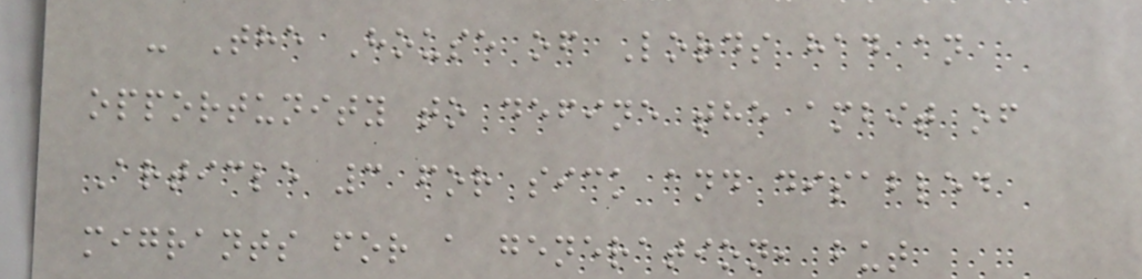- The House of Lords had an
opportunity to define the ambit of
Article 3 for sick and disabled
migrants for a generation, but
